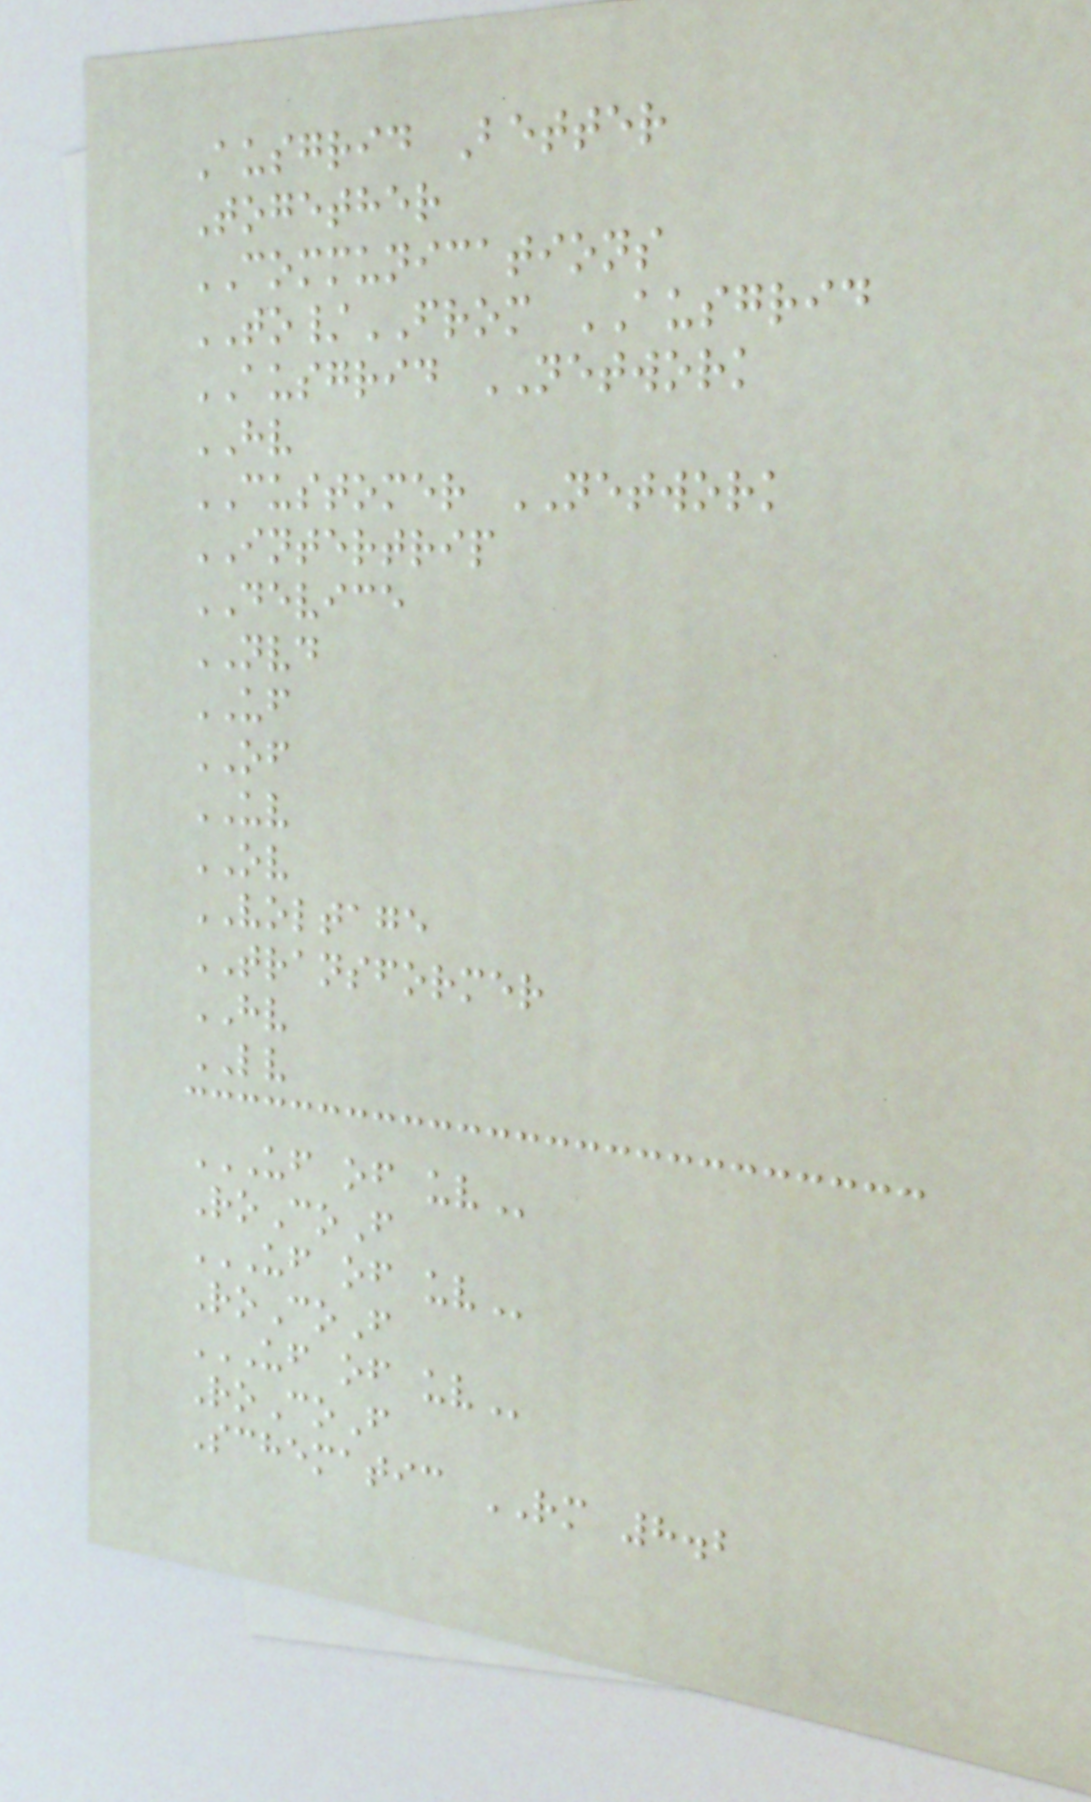Ausgrid Better
Together
COMMUNICATIONS
TO/FROM AUSGRID
AUSGRID NETWORK
HV
CUSTOMER NETWORK
INTERTRIP
DEVICE
NVD
UF
OF
UV
OV
VOLTAGE
TRANSFORMER
HV
LV
UF OF UV
RoCoF
UF OF UV
RoCoF
UF OF UV
RoCoF
Schematic RM 8.2
